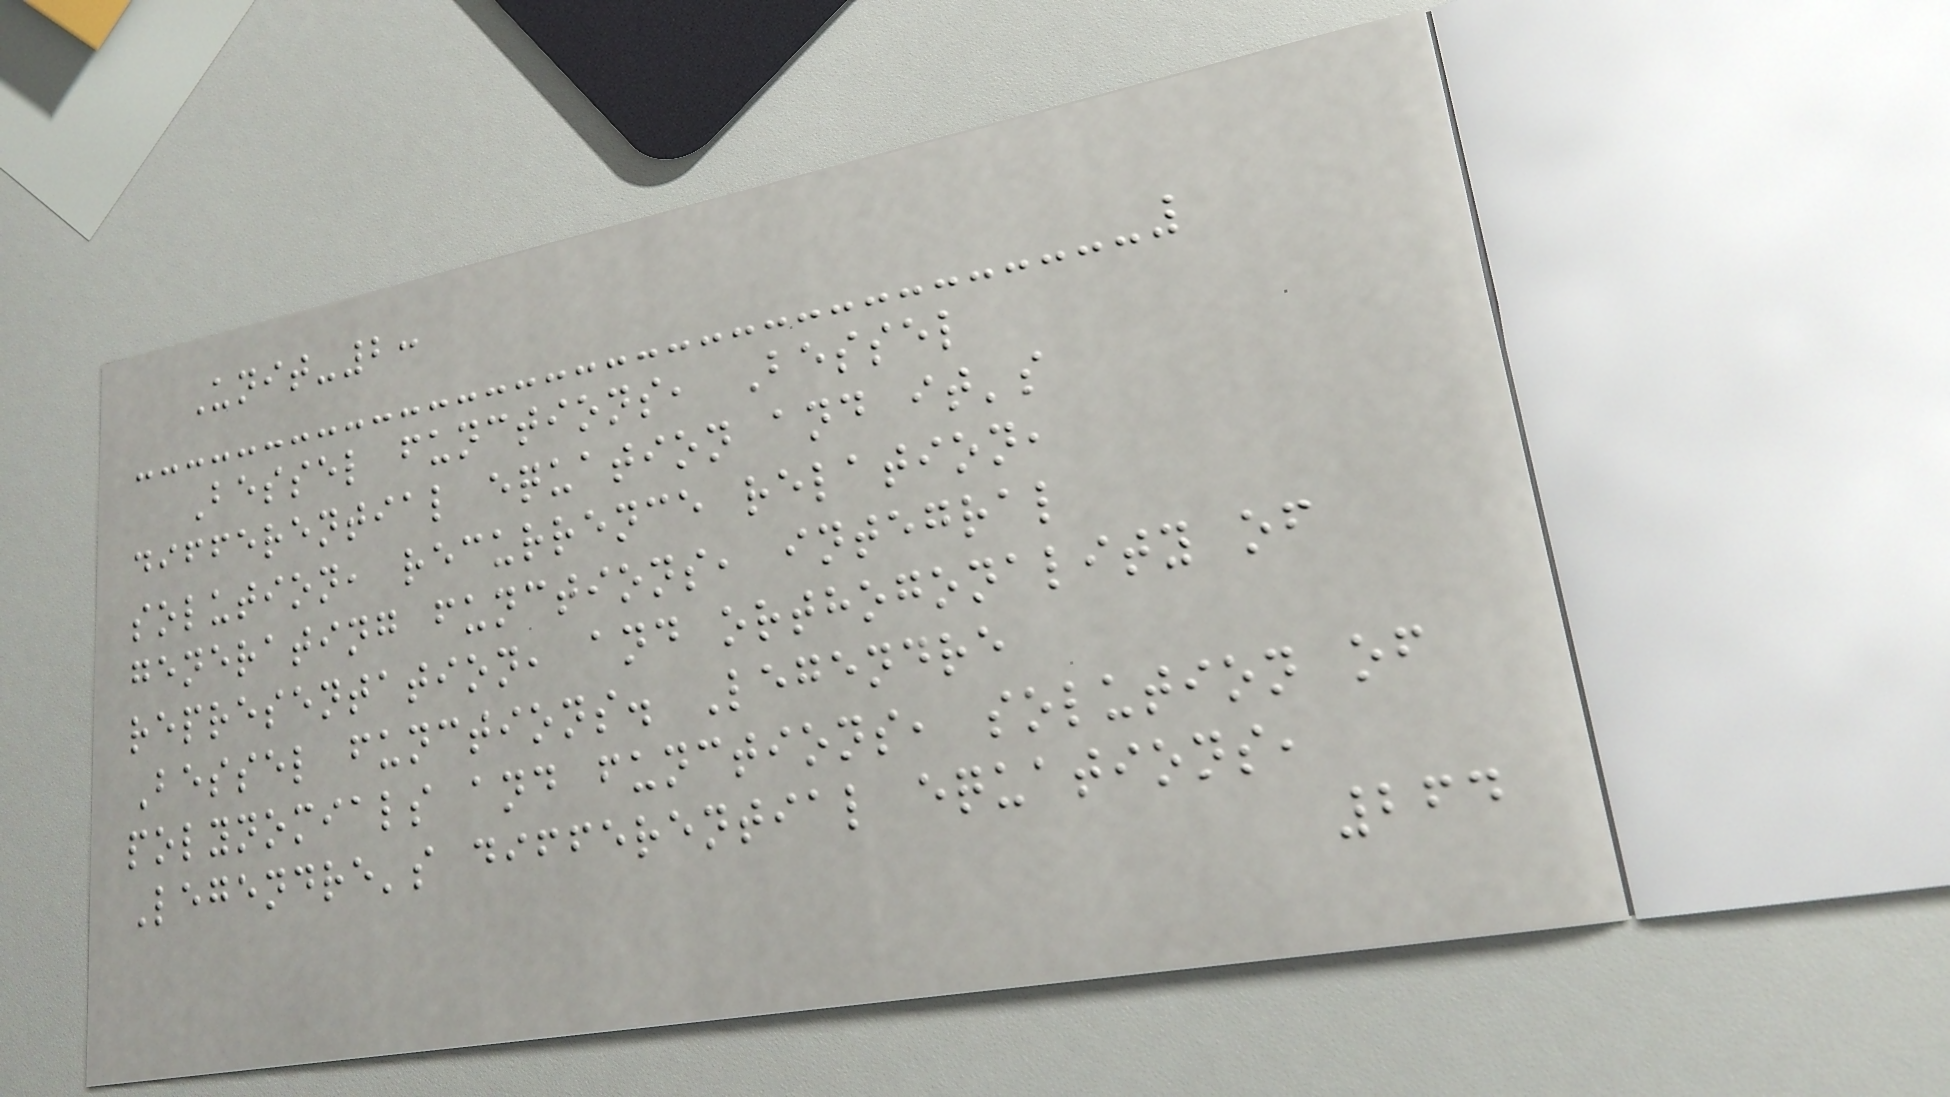Unit-2:
Bessel functions, Bessel
differential equation and it's
solution, recurrence relation,
generating functions, integral
representation, and orthogonality of
Bessel functions. Legendre
polynomials and functions, solution of
Legendre's differential equations,
264
